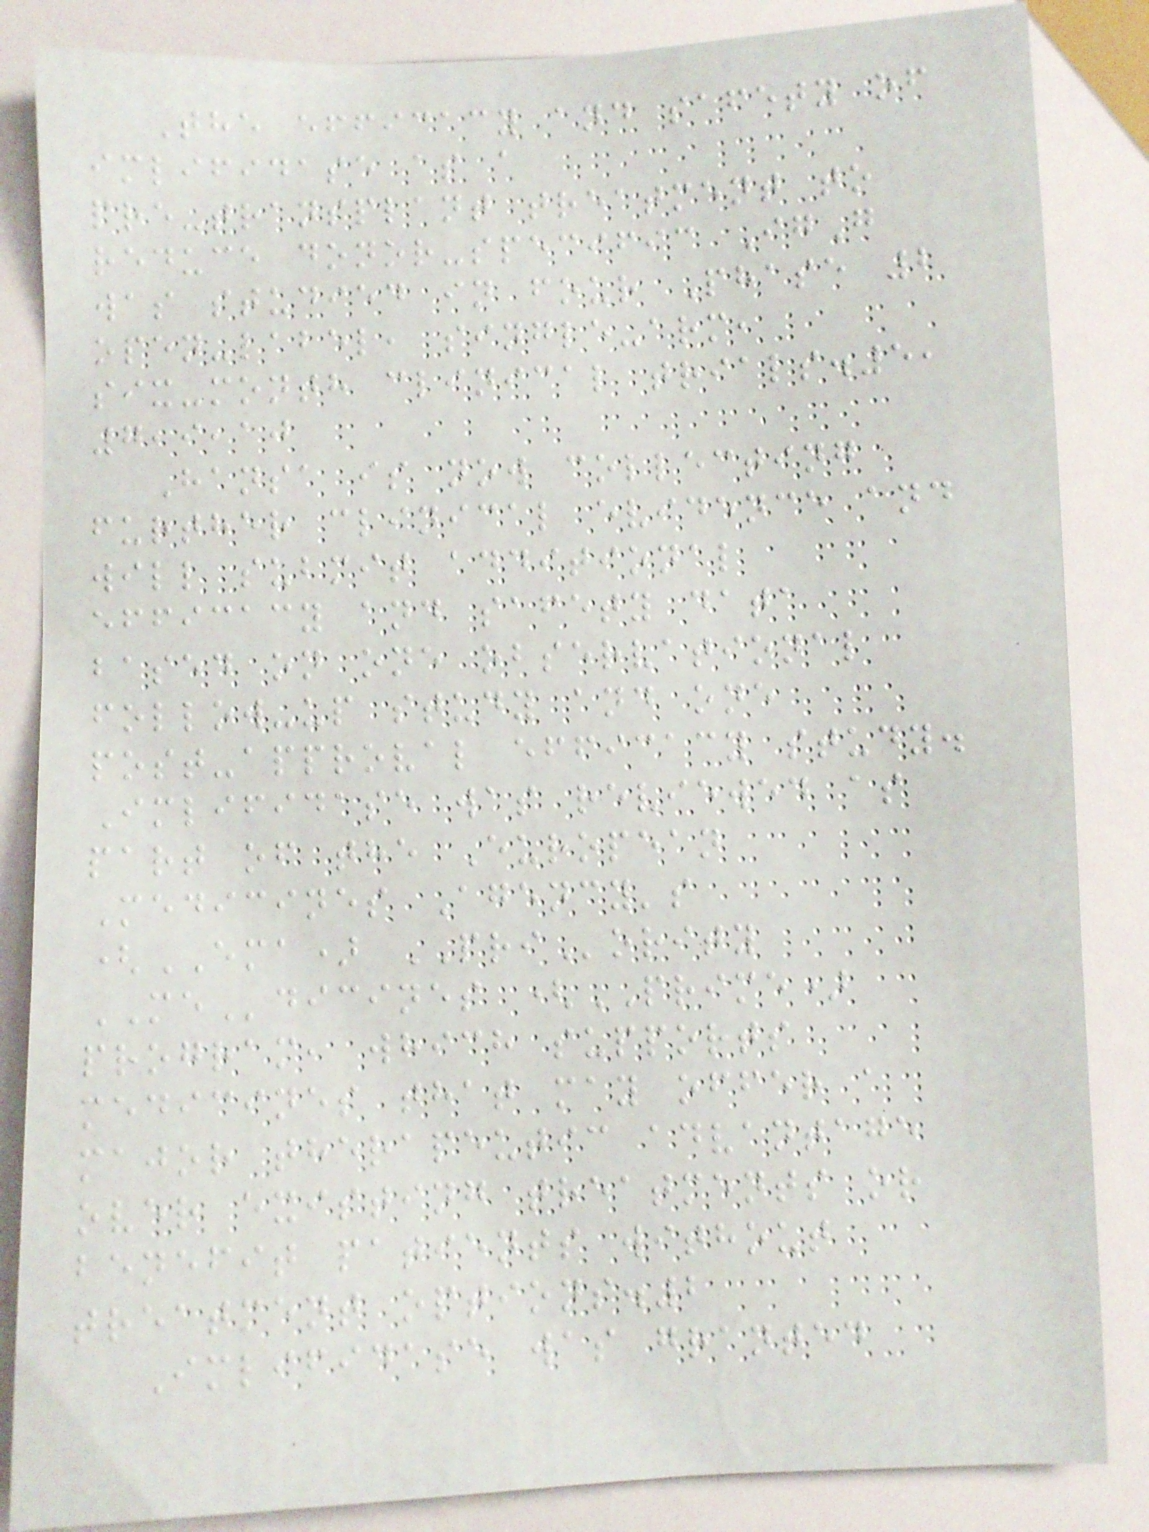The efficacy and safety of
imlifidase as a
pre-transplant treatment to
reduce donor-specific IgG
was studied in four Phase 2
open-label, single-arm,
six-month clinical trials.5,
7,9,10
Hansa is now collecting
further clinical evidence and
will submit additional
efficacy and safety data
based on one observational
follow-up study and one
post-approval efficacy study.
Imlifidase was reviewed as
part of the European
Medicines Agency's
(EMA) PRIority
MEdicines (PRIME)
program, which supports
medicines that may offer a
major therapeutic advantage
over existing treatments or
benefit patients without
treatment options.2
Imlifidase was granted
